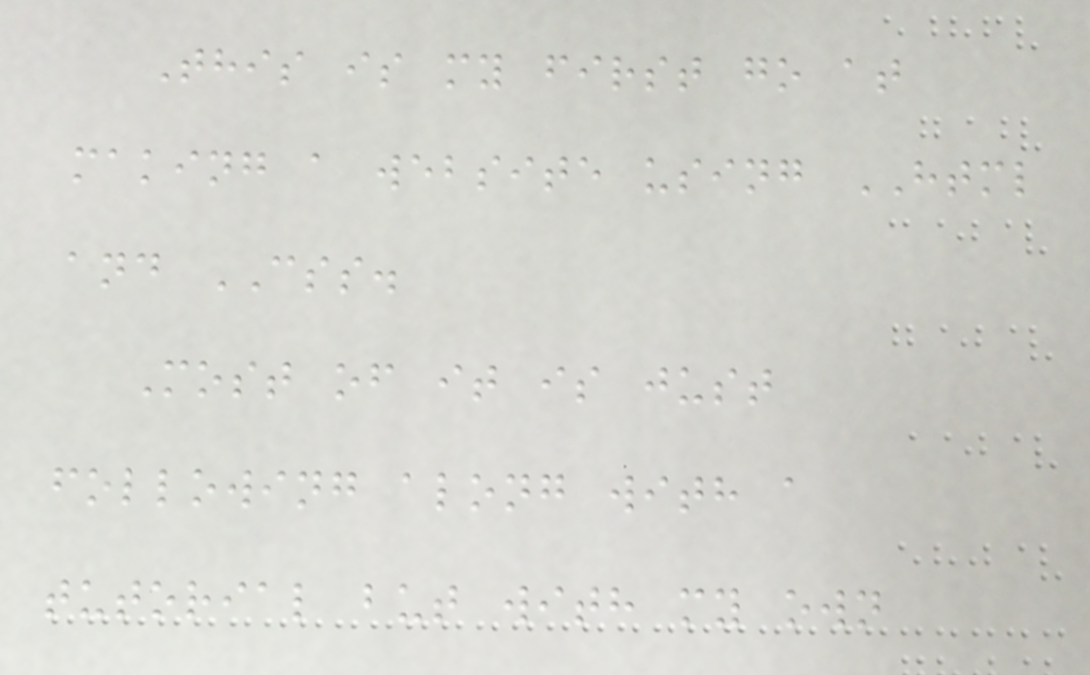This is my first go at
making a website using HTML
and CSS.
Most of it is just
following along with a
tutorial but with my own
